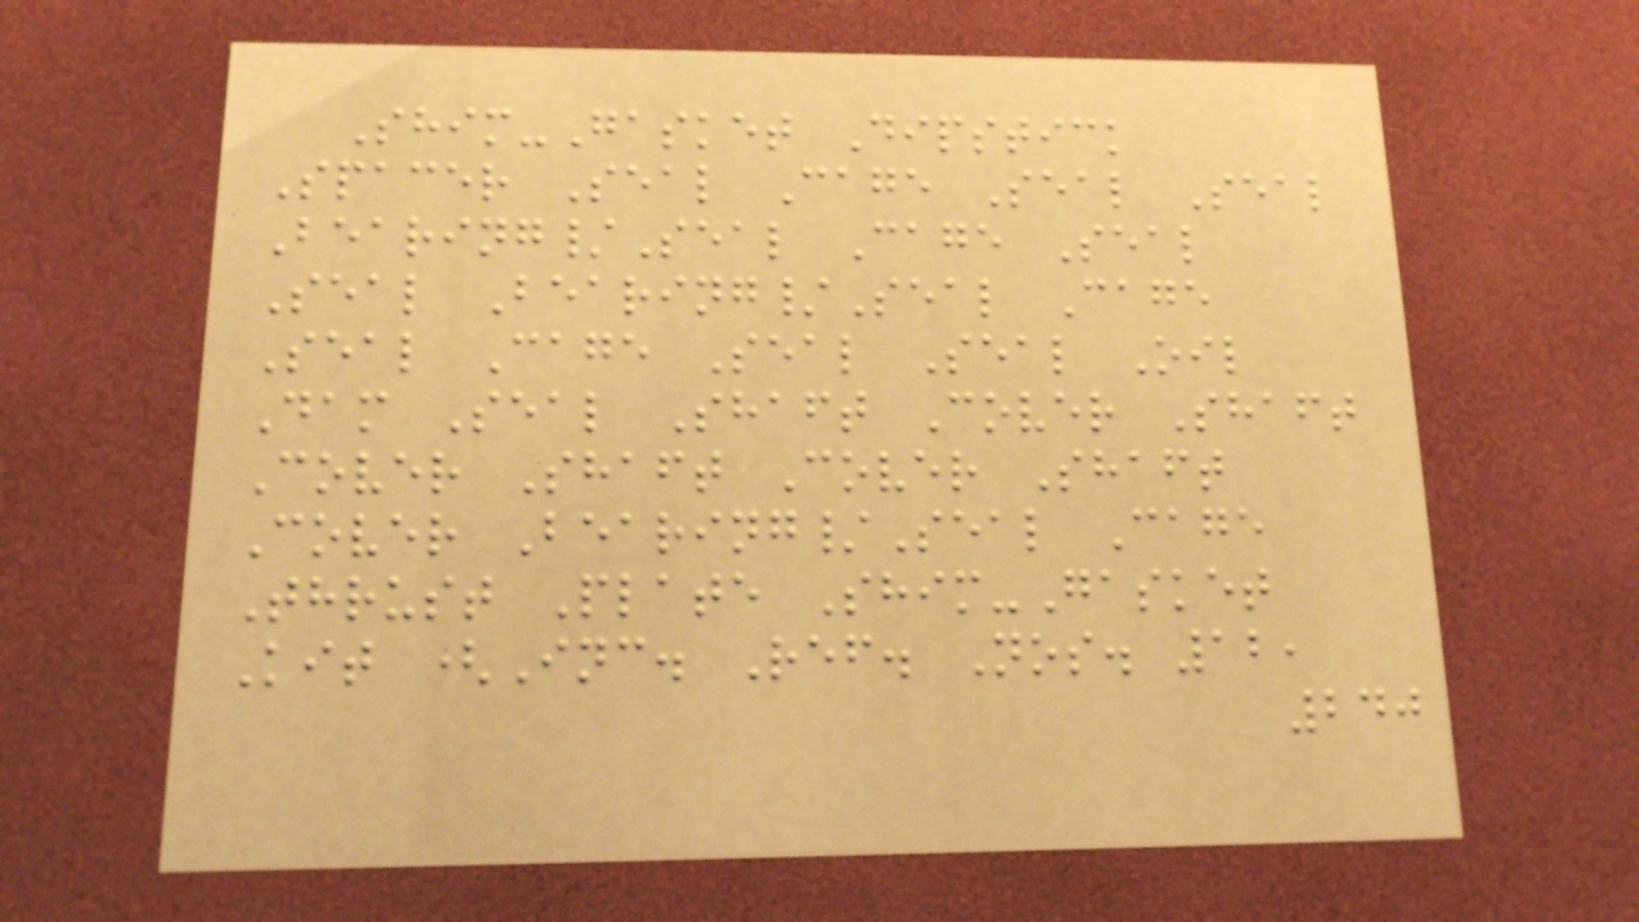Shim-Gasket Dipstick
Spacer Seal Cage Seal Seal
Bearing/Seal Cage Seal
Seal Bearing/Seal Cage
Seal Cage Seal Seal Oil
Dam Seal Shaft Cover Shaft
Cover Shaft Cover Shaft
Cover Bearing/Seal Cage
Thrust Plate Shim-Gasket
Kit (Inc. Ref. Nos. 12,
240
